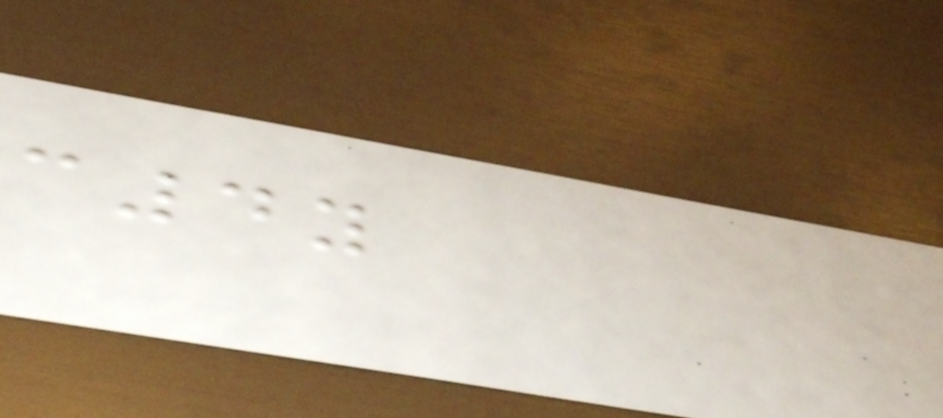c4y
